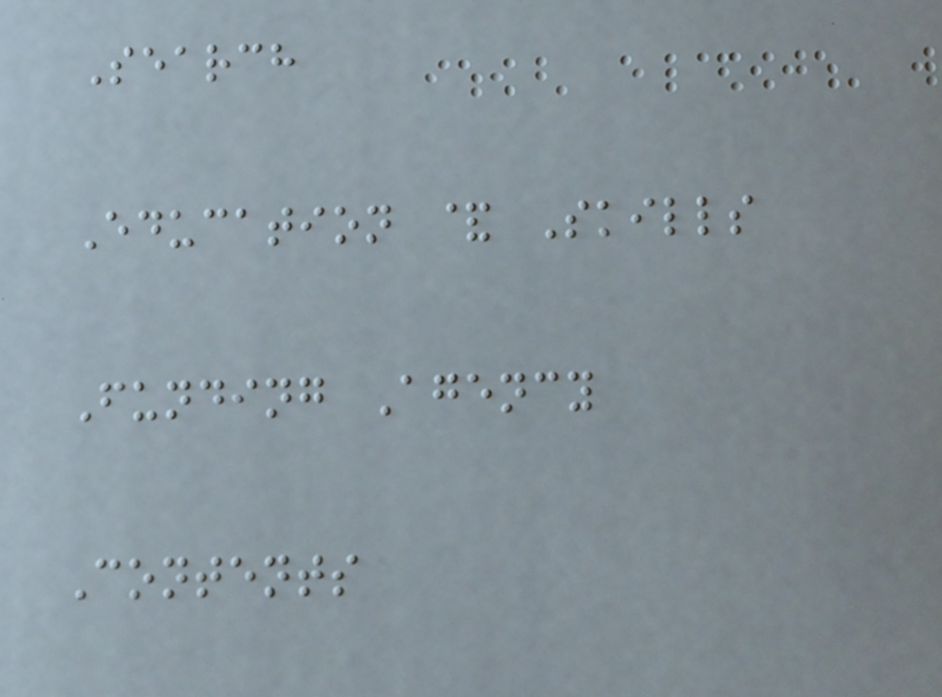Search
Education & Skills
Funding Agency
Contents
